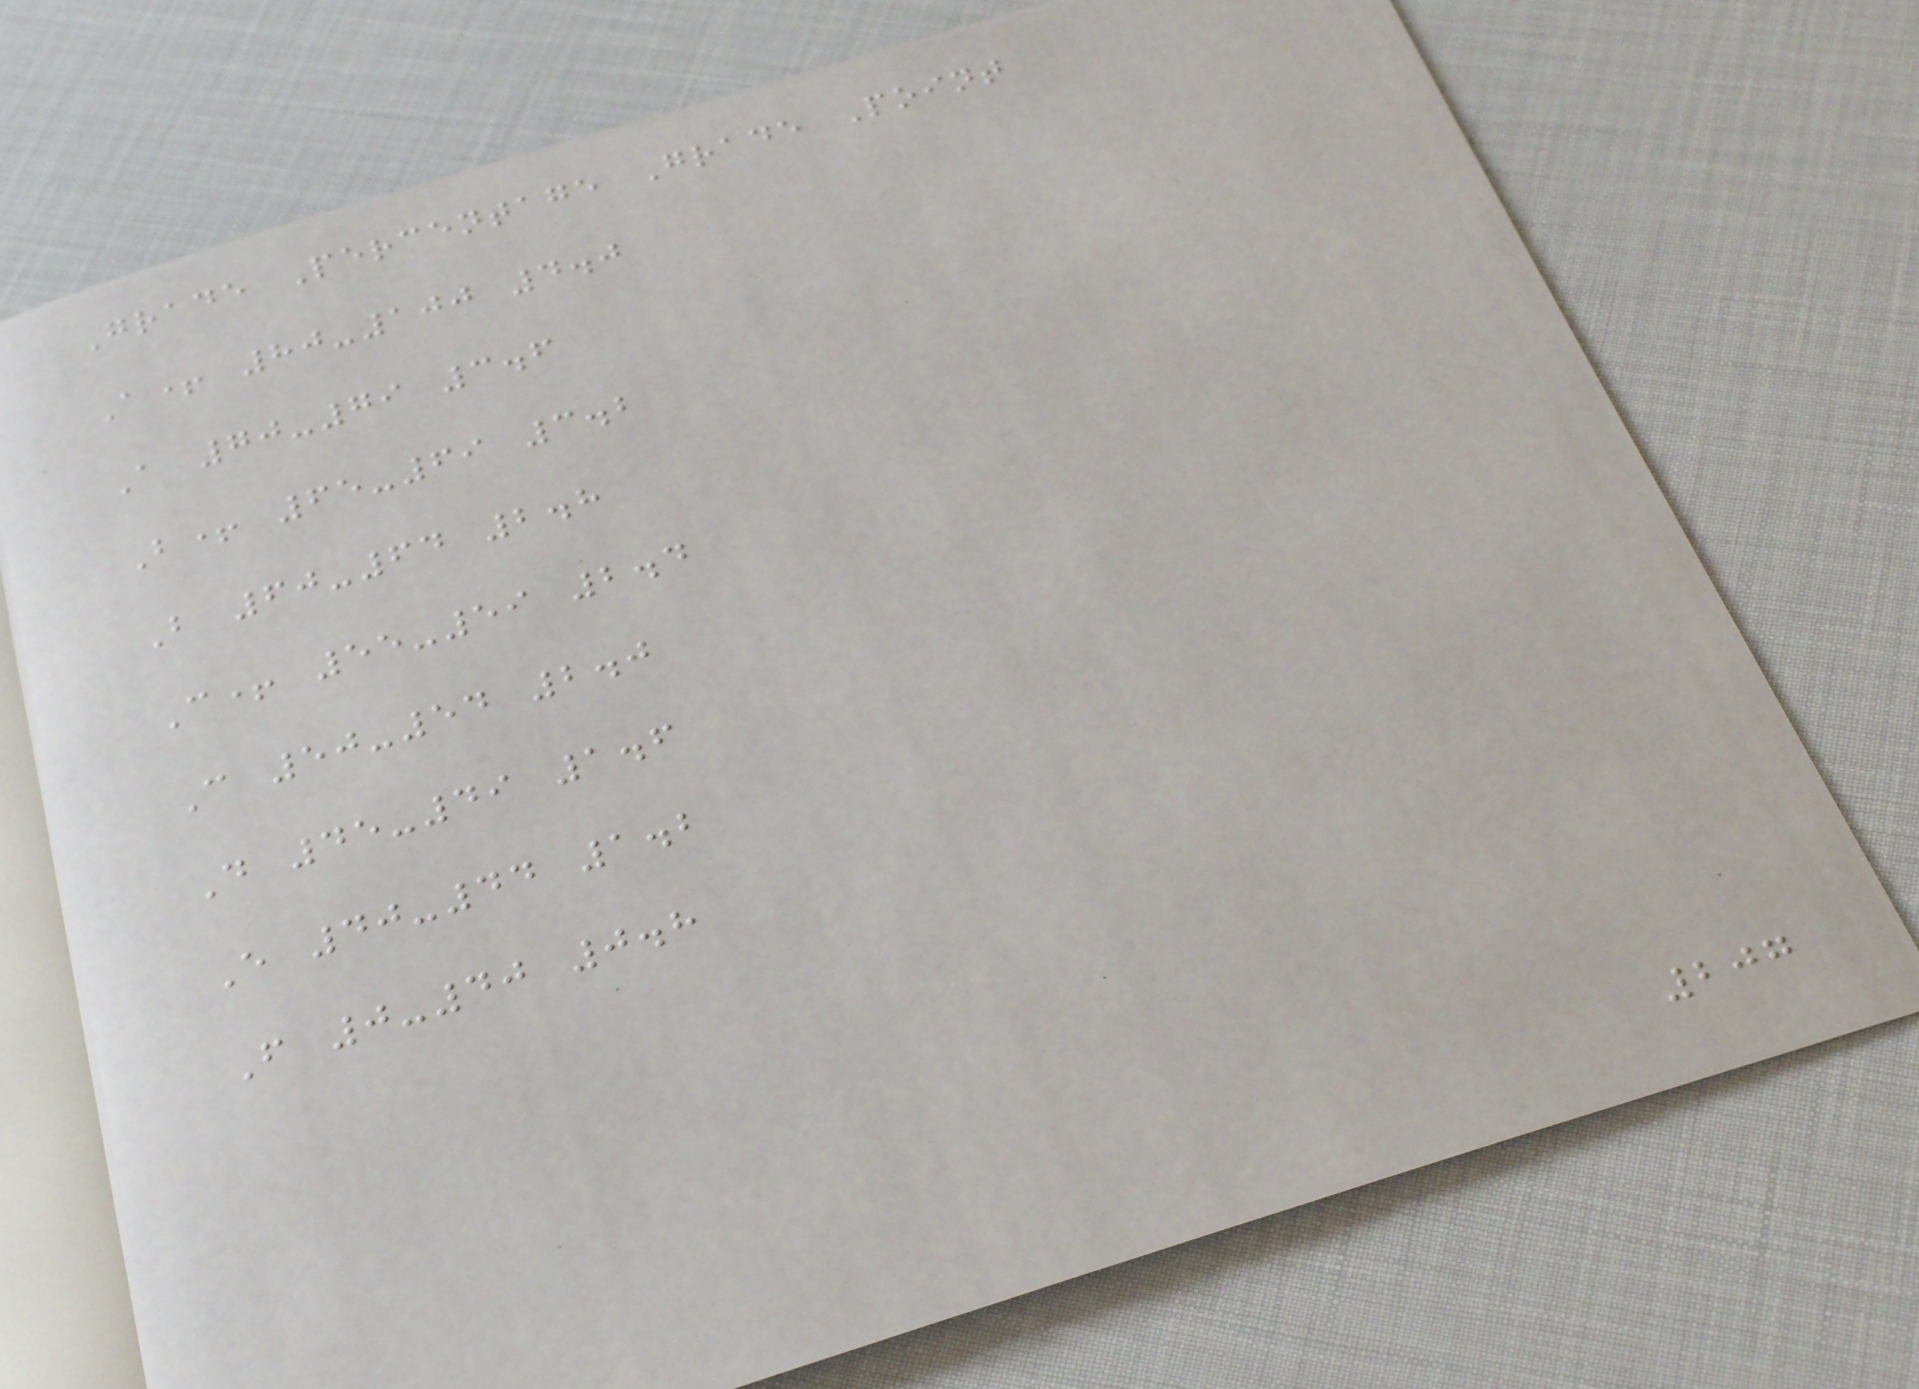Grade Percentage Grade Point
A+ 80-100 4.0
A 70-79 3.6
B+ 65-69 3.2
B 60-64 2.8
C+ 55-59 2.4
C 50-54 2.0
D 45-49 1.6
E 40-44 1.2
F 0-40 0.8
207
